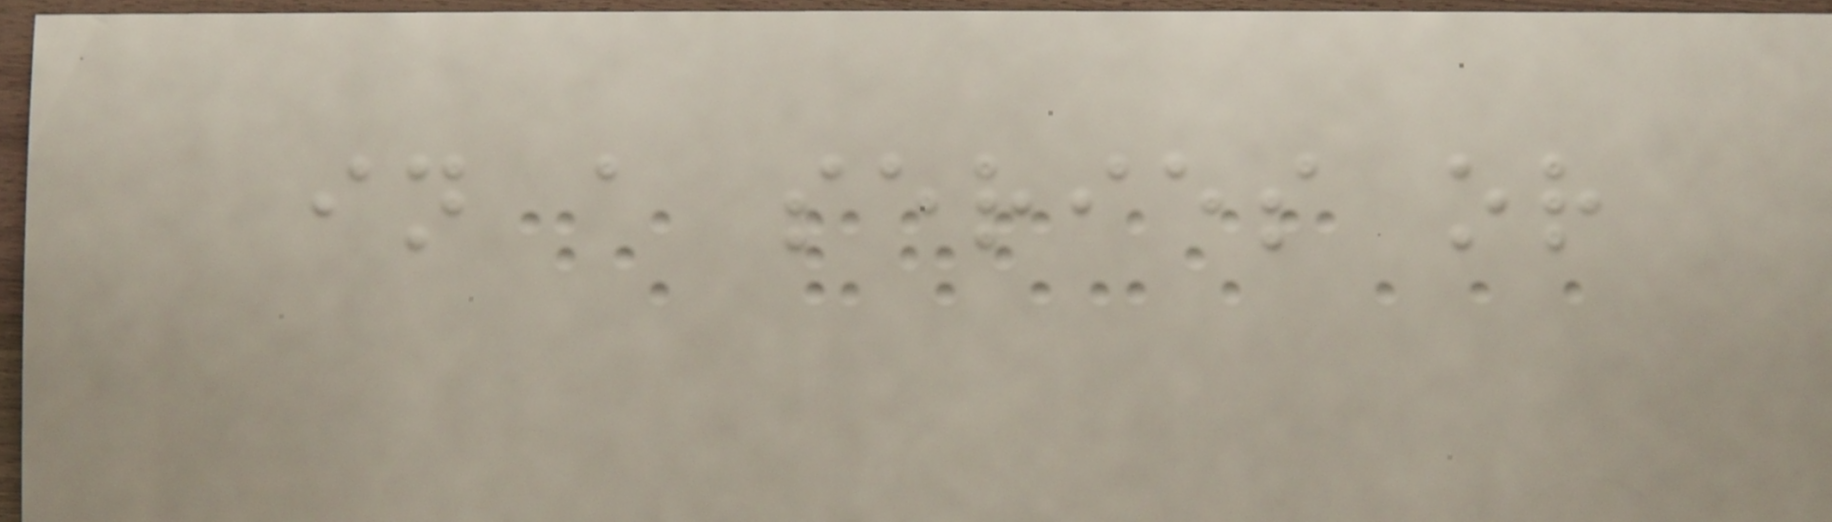in a series or
